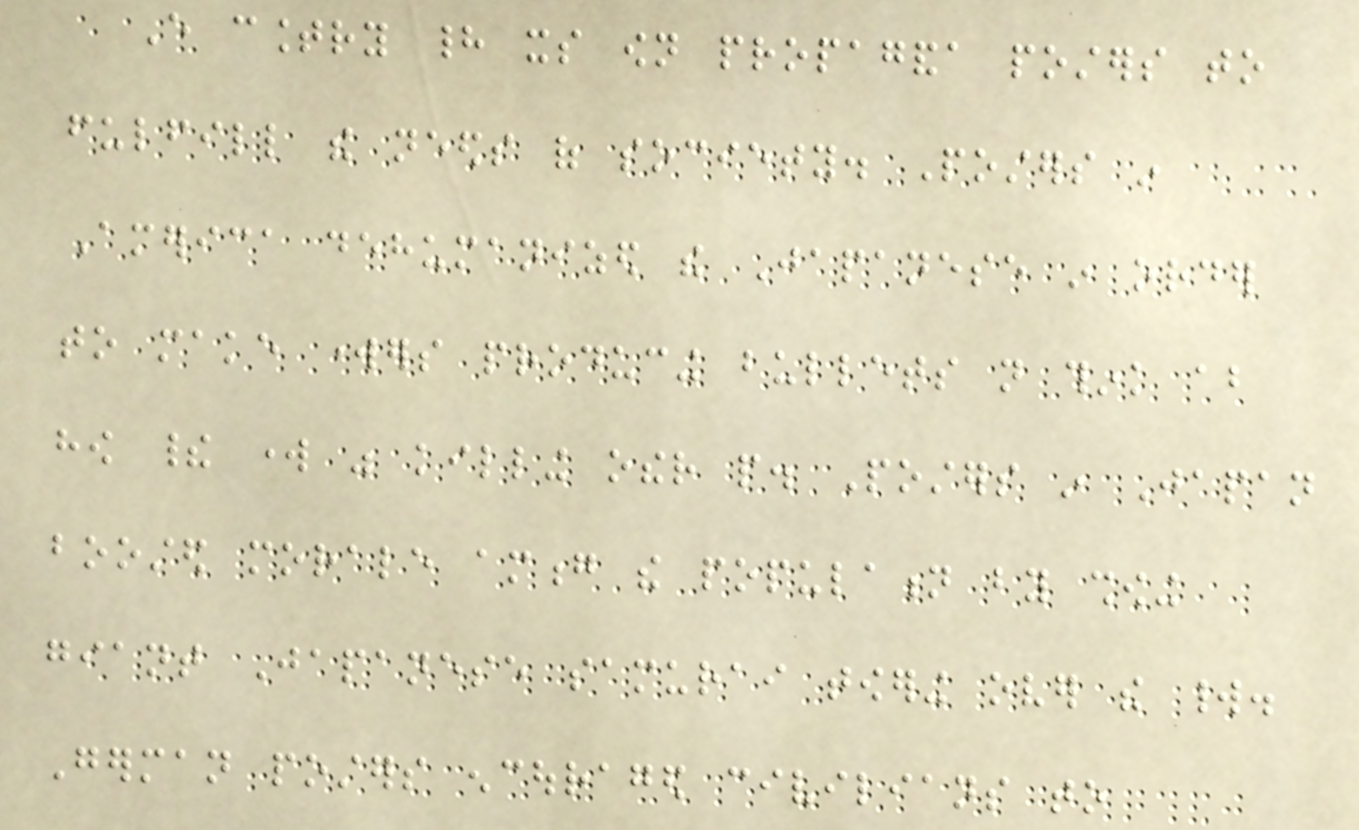Every country had its own propaganda posters to
fulfill the needs of society. Posters in
America dehumanized the Japanese in order
to make workers producing bullets not think about
how their work was killing other people. Posters in Japan
boosted morale among the population by showing
giant Japanese samurai towering over the world.
German posters encouraged civilians to
